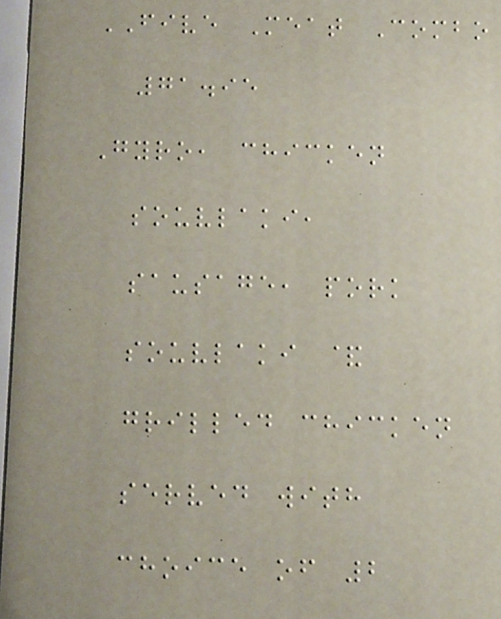FIVE Meat Combo
71.95
Gyro, chicken
souvlaki,
sausage, pork
souvlaki &
grilled chicken
served with
choice of 2
